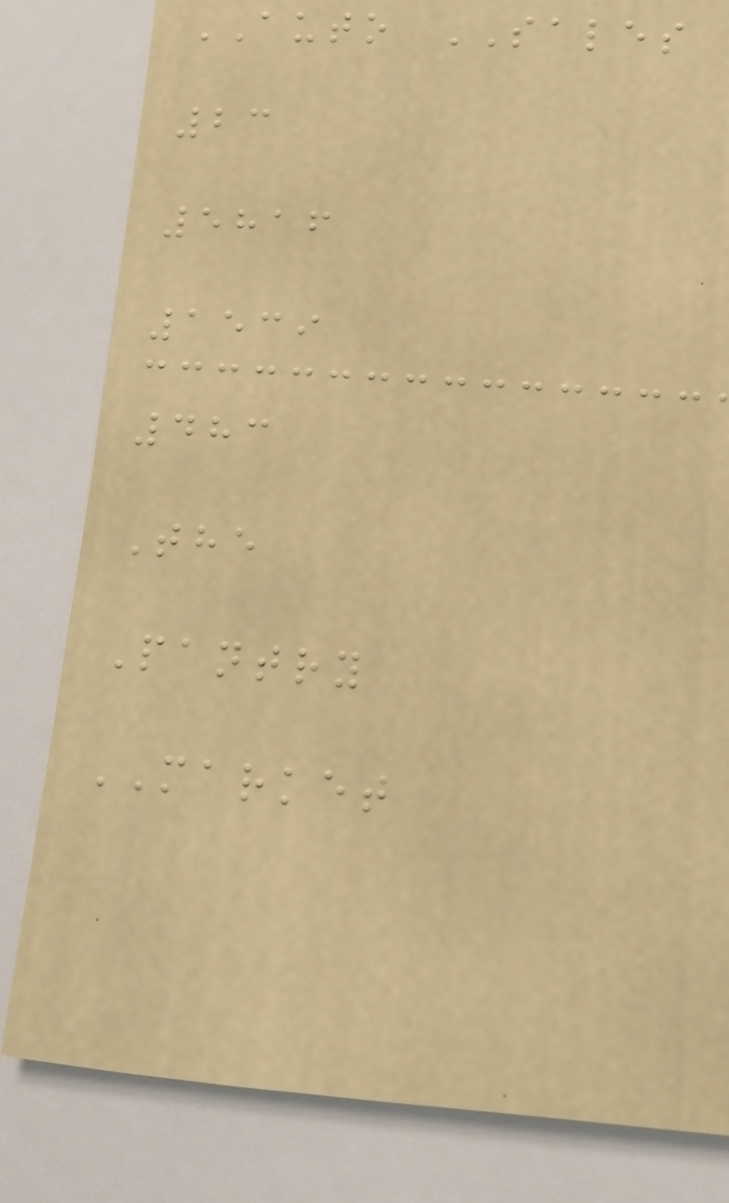AUTO SALES
23
5816
1539
483
The
Pantry
MARKET
